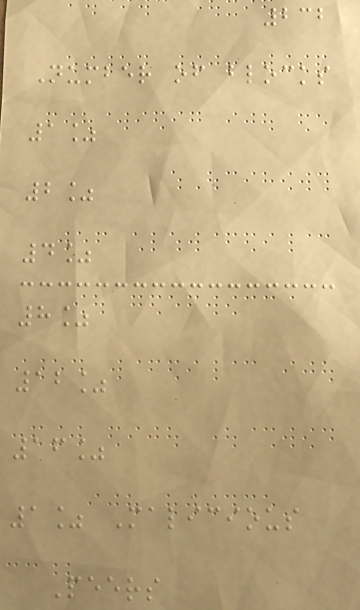232
Number of blocks
1%
2%
4%
8%
12%
16%
1% Malicious
Peers
